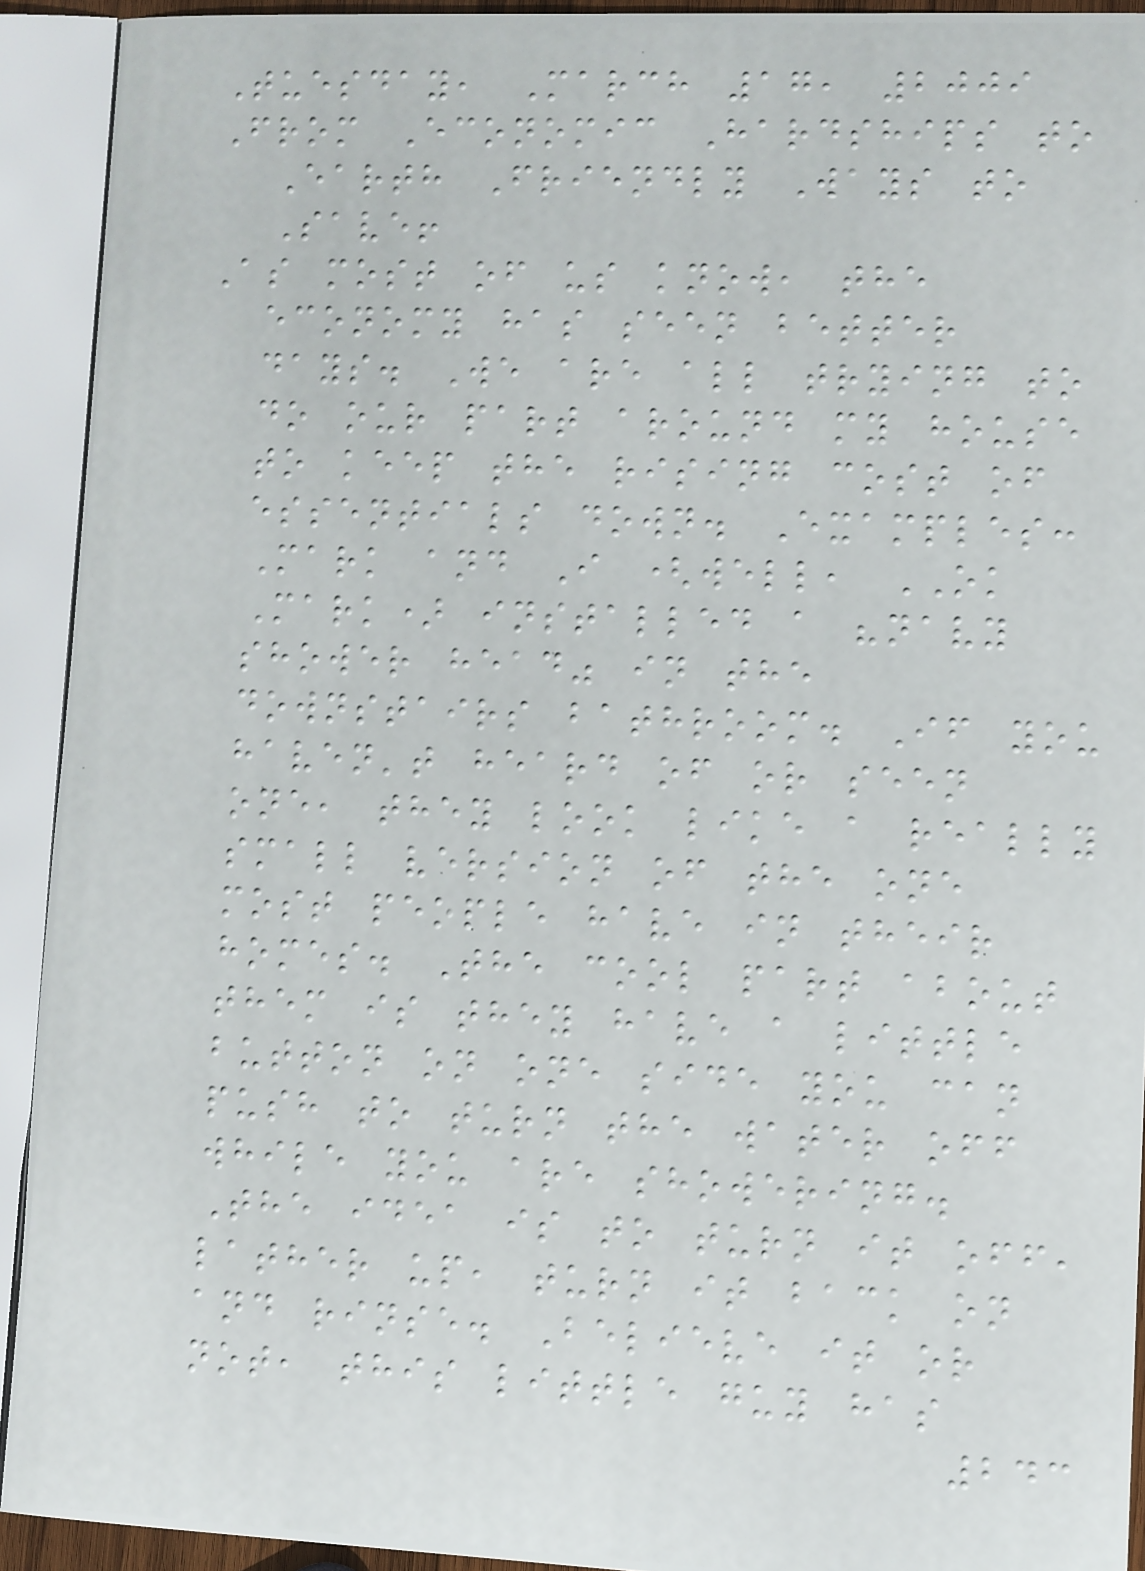Tuesday, March 17, 2009
From Economic Hardships to
Earth Friendly Ways to
Save!
As most of us know, the
economy has seen better
days. We are all trying to
do our part around my house
to keep the rising cost of
essentials down. Examples:
Mark and I (well, OK
Mark) installed a "navy
shower head" in the
downstairs bathroom. If you
haven't heard of or seen
one, they look like a really
small version of the one
most people have in their
homes. The cool part about
them is they have a little
button on one side you can
push to turn the water off
while you are showering.
The idea is to turn it off,
lather up, turn it back on
and rinse. Believe it or
not, this little guy has
243
